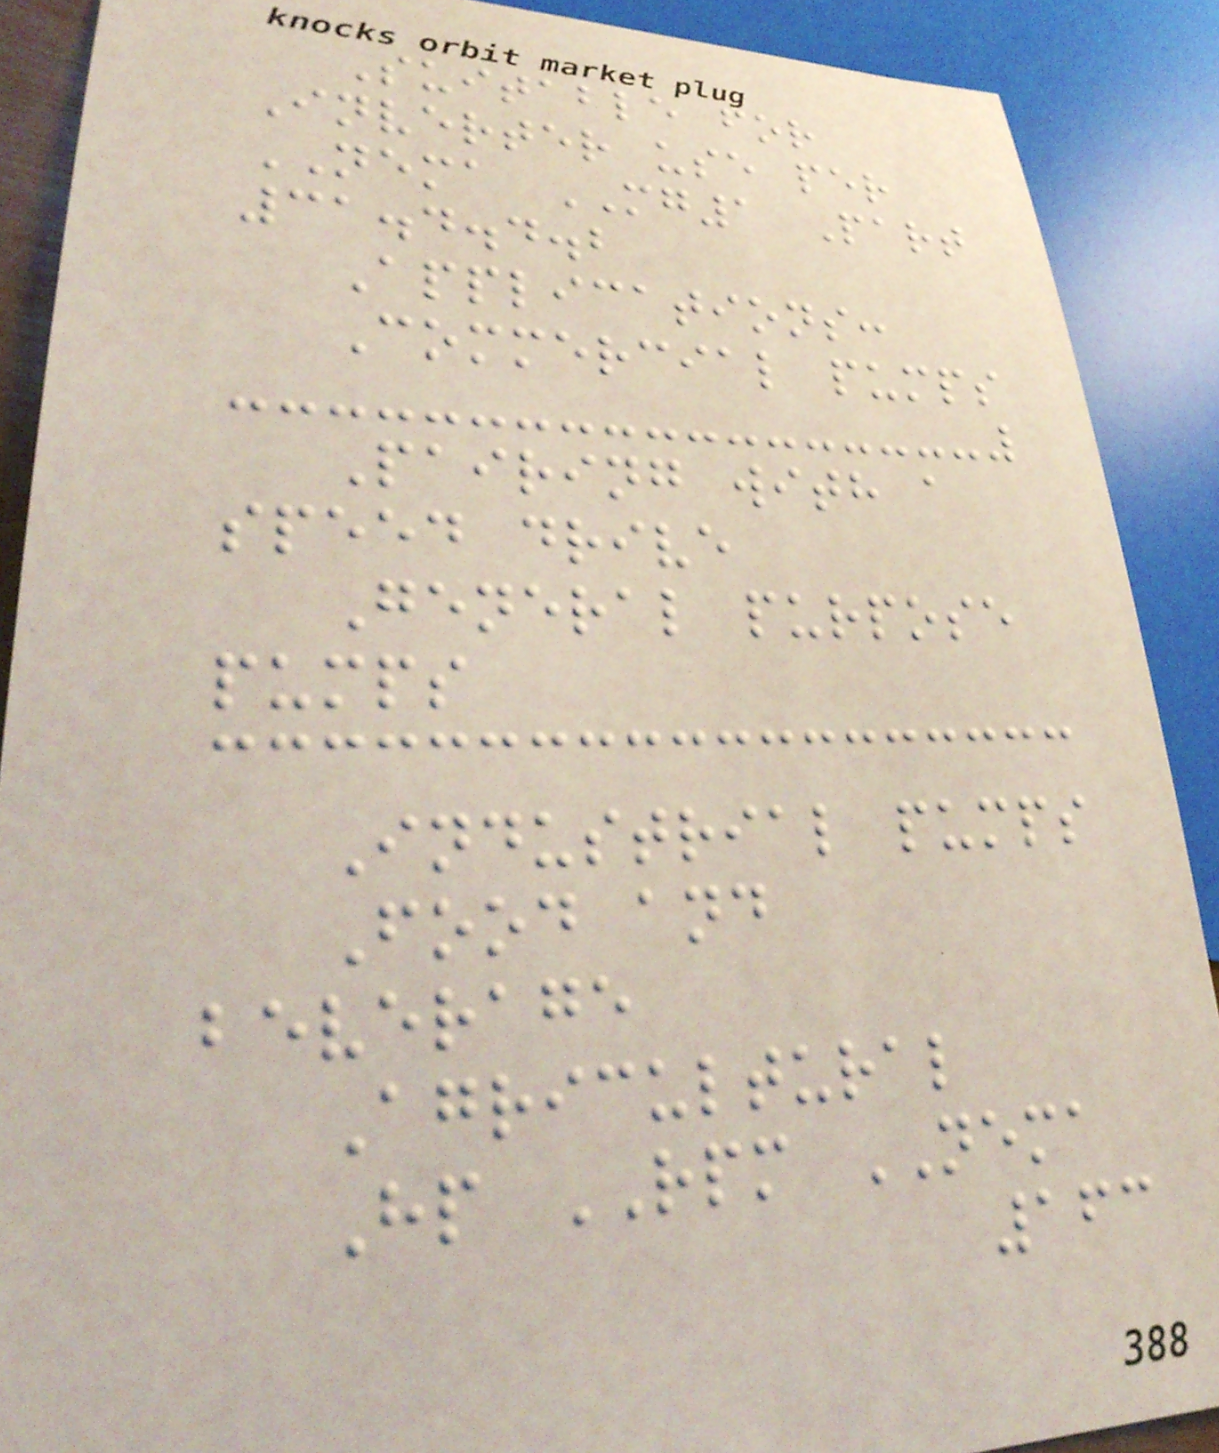Suitable for
Inverter use per
NEMA MG1 Part
31.4.4.2
Applications:
Commercial pumps
Pairing with a
speed drive
General purpose
pumps
Industrial pumps
Food and
beverage
Agricultural
Hp RPM NEMA
163
